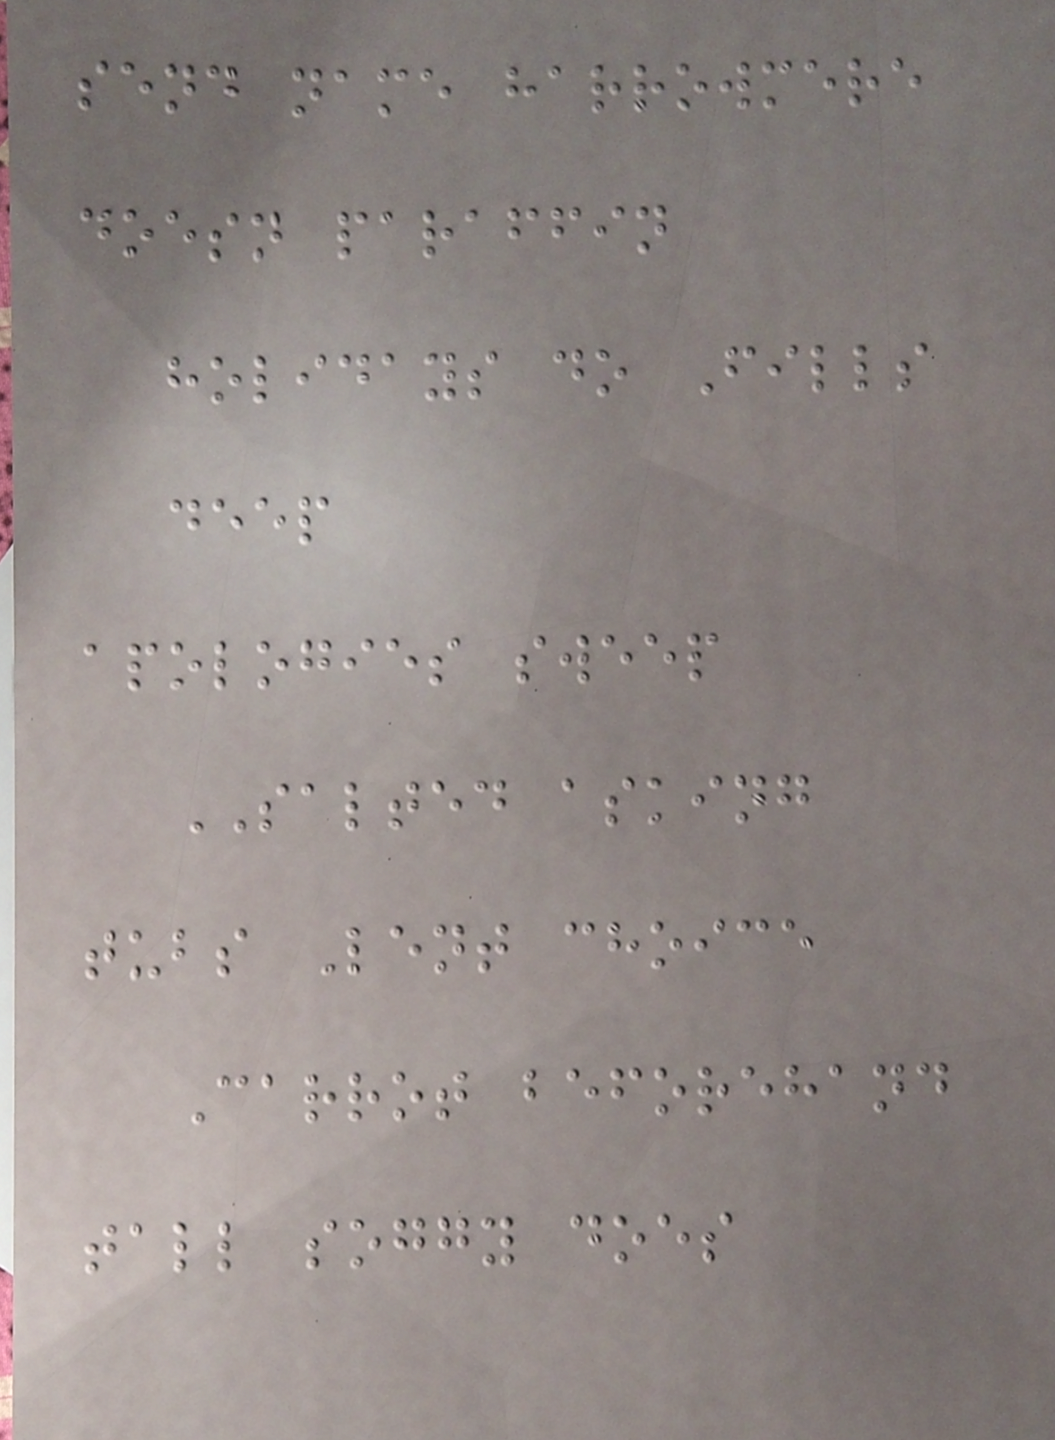send name harrowmere
doesn paraffin
holidays do Fills
deep
apologies sweep
SALTED asking
tubs Lent choice
Carrot beforehand
tall soggy does
